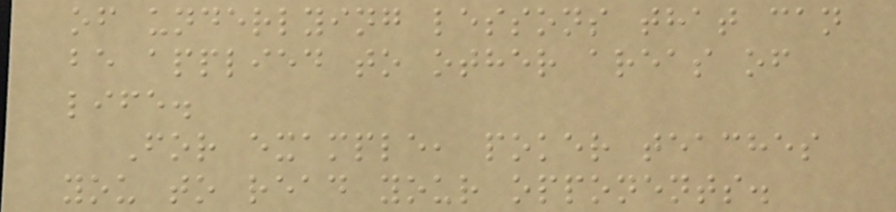of underlying lessons that can
be applied to other areas of
life.
For example, poker teaches
you to read your opponents.
